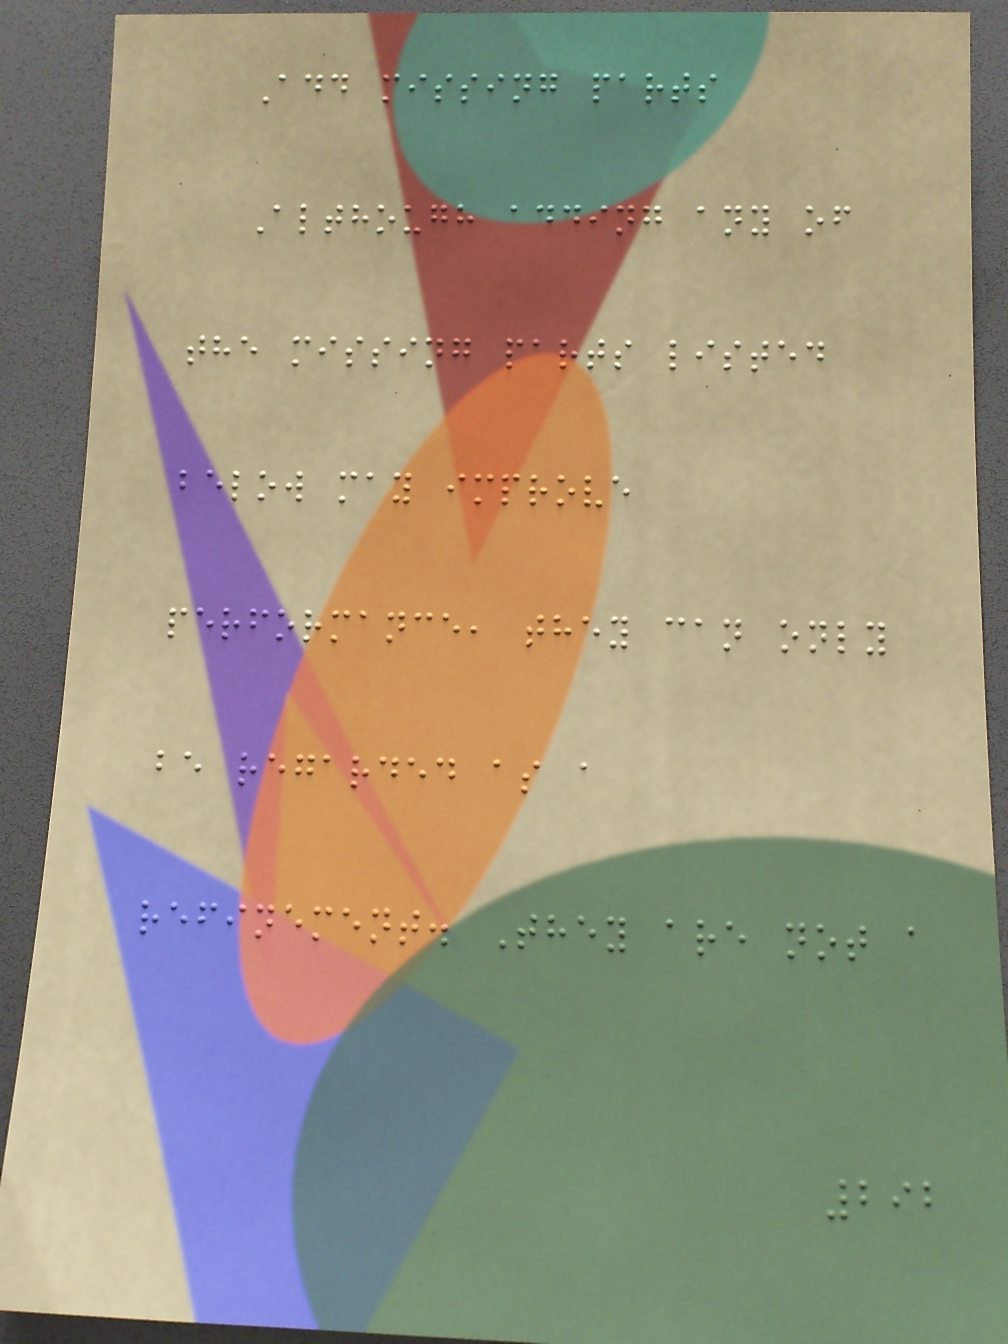Add missing parts
Although adding any of
the missing parts listed
below may improve
performance, they can only
be regarded as a
refinement. They are not a
292
